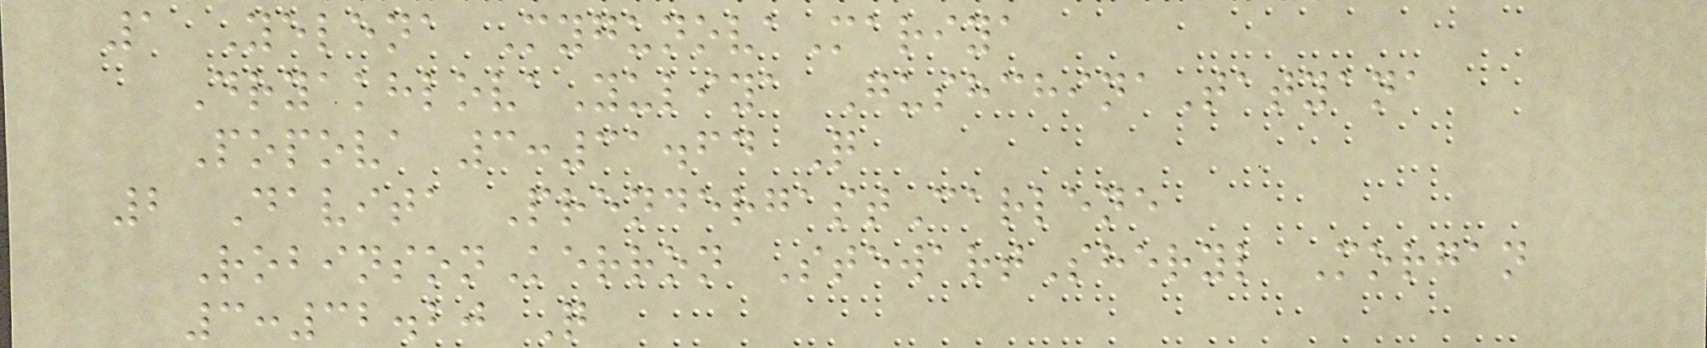1 Yelena MygunovaMariya
DryakhlovaYuliya GushchinaTatyana
Popova 3:31.64 Q
2 Davita PrendergastCarlene
RobinsonKerron StewartSheryl Morgan
3:32.20 Q
